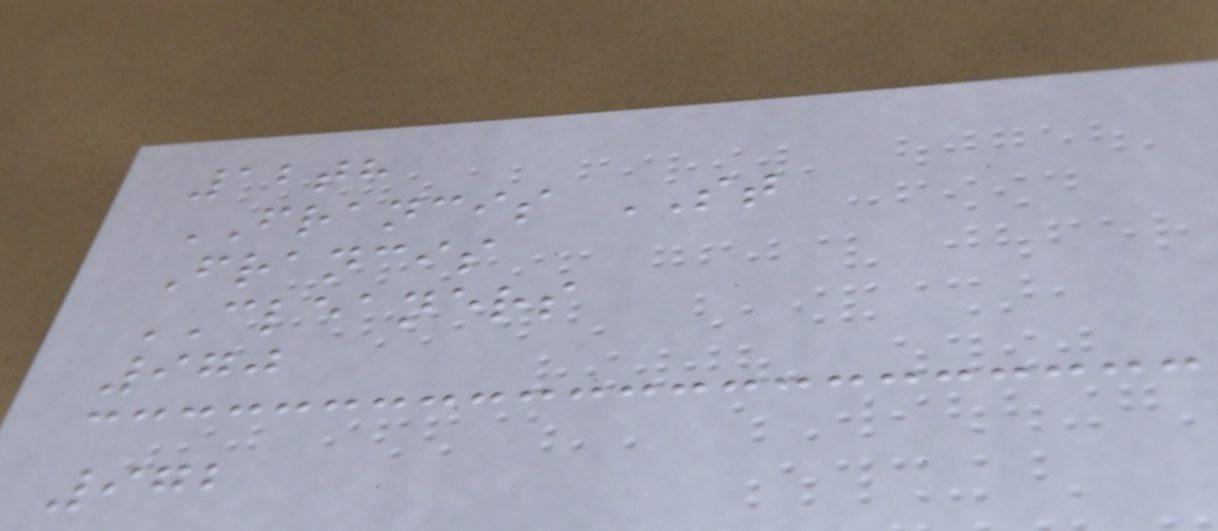12th
FRANCIS ST
Francis
CLEANERS
970
972
